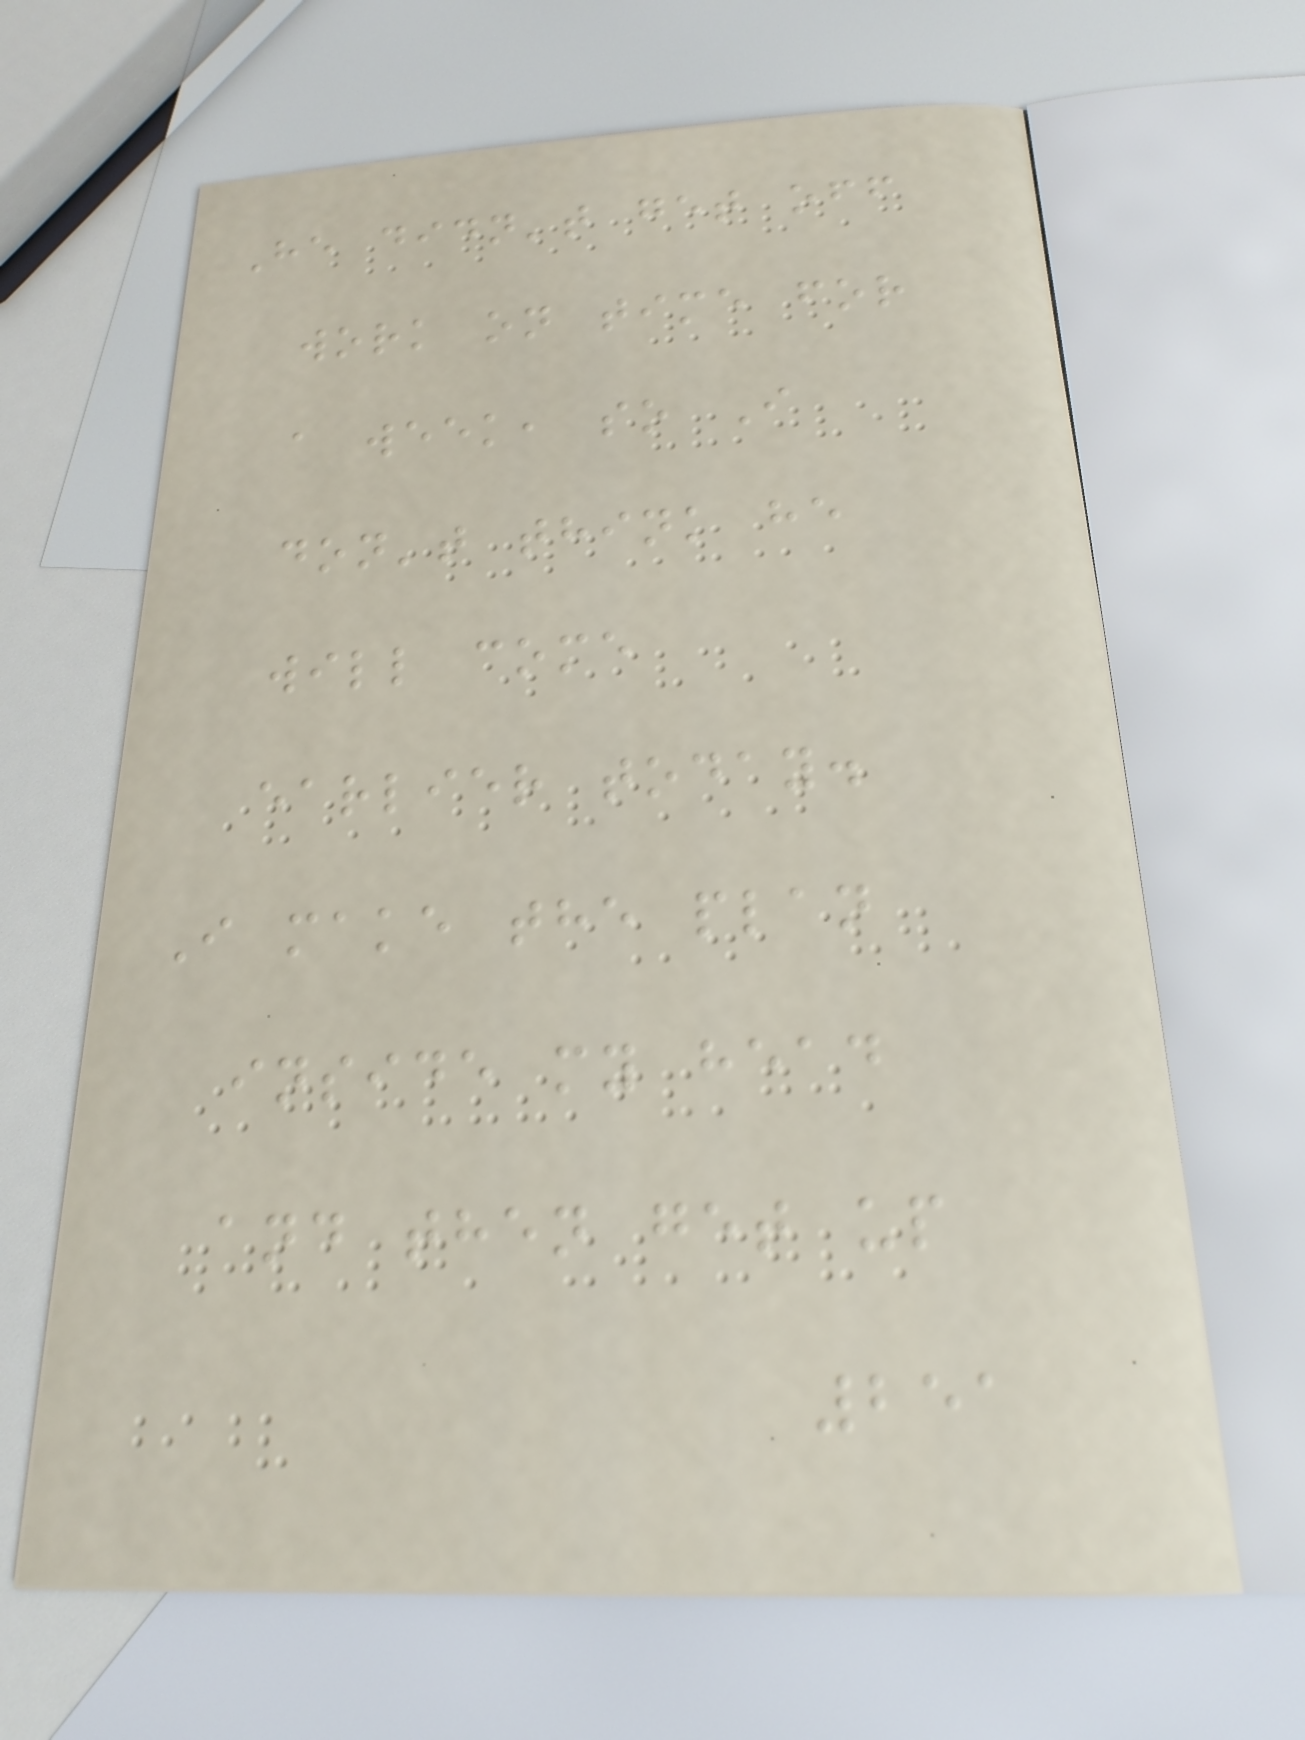He didn't get off
work on time for
a week, so I
don't think he
will come
earlier today.
I make the plan
inside my head
and then get up
251
